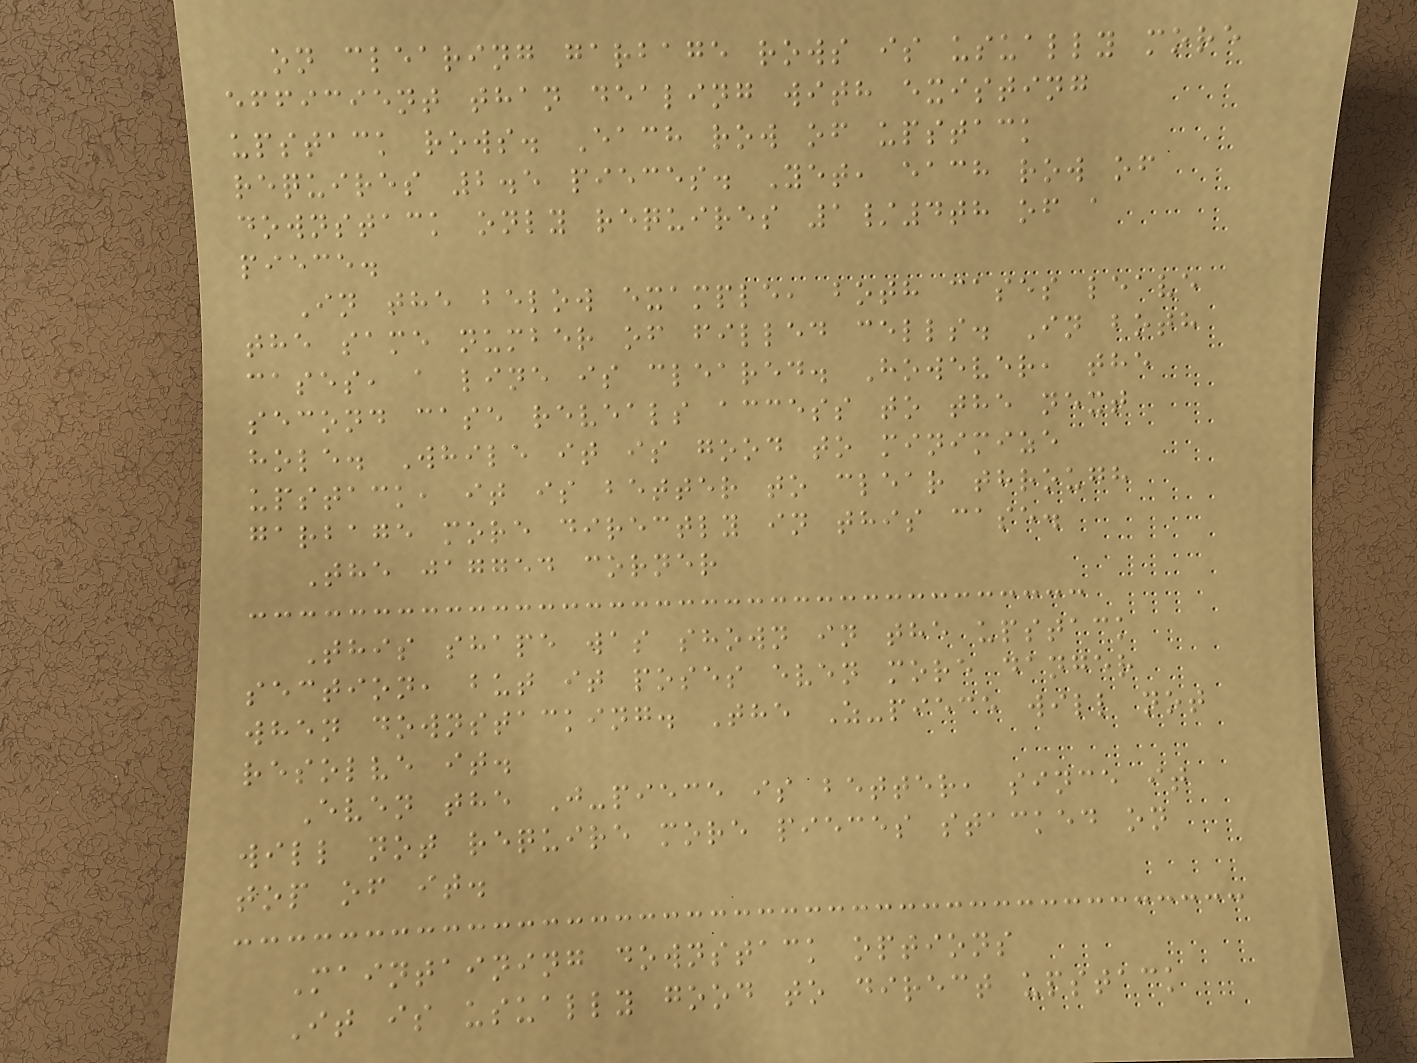on clearing garbage rows is usually more
efficient than dealing with existing
upstack rows. Each row of upstack
requires 2.5 pieces. Yet, each row of
downstack only requires 1/4th of a
piece.
In the below example, both cases leave
the same number of filled cells. In both
cases, a line is cleared. However, the
second case reveals access to the next
hole. While it is good to minimize
upstack, it is better to clear through
garbage more directly in this case.
The jagged corner
This shape was shown in the upstack
section, but it poses even more danger
when downstacking. The Z-piece will not
resolve it.
Even the J-piece is better, since it
will not require more pieces stacked on
top of it.
Maintaining downstack options
It is usually good to direct upstack
